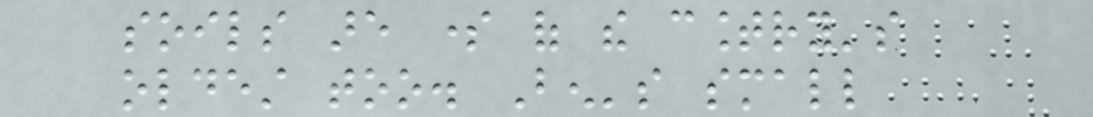soils are some of the country's
oldest too. Ben's small
